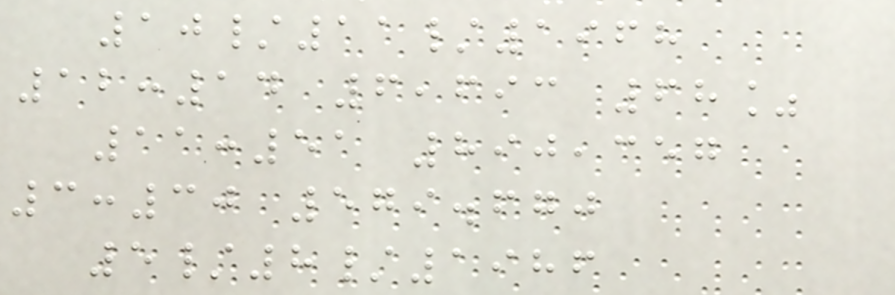10/11/1968
12:14 6,693 68%
11:51 890,357
3:30 579.670
5/8/1986
